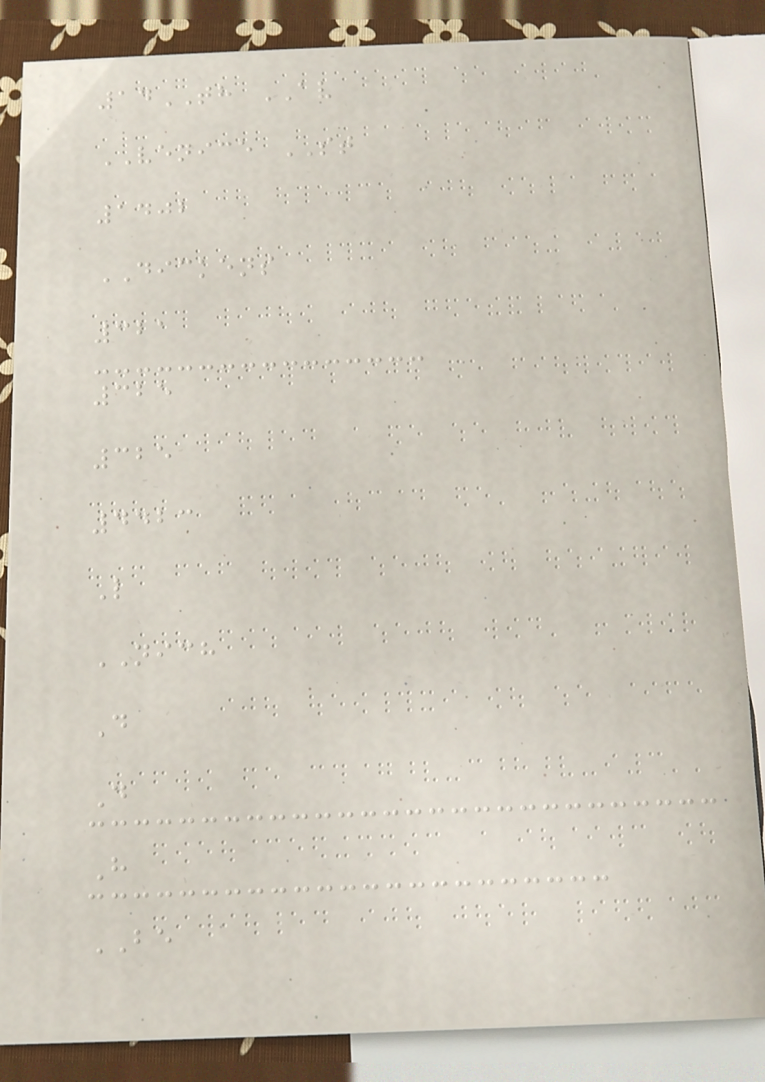14TH AV
VENICE ST
1402
DICKENS
321
325
325
4423
L
NICH
D
D
H
BE
